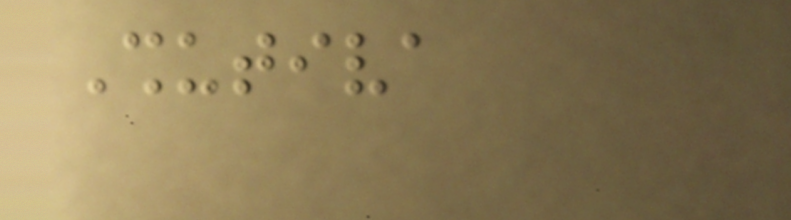Shutiva
